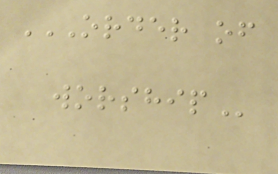ORDER OF
WORSHIP
